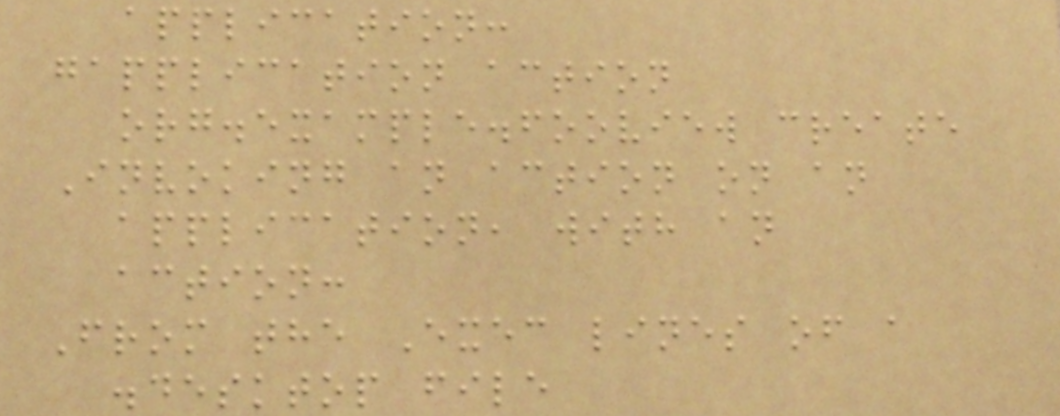application:
gapplication action
org.example.fooview create
Invoking an action on an
application, with an
action:
From the Exec lines of a
.desktop file
